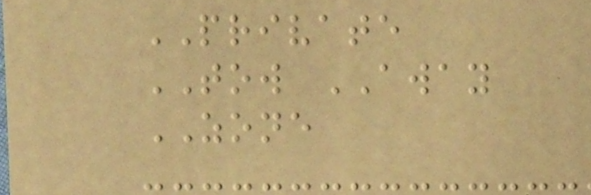PRIVATE
TOW AWAY
ZONE
